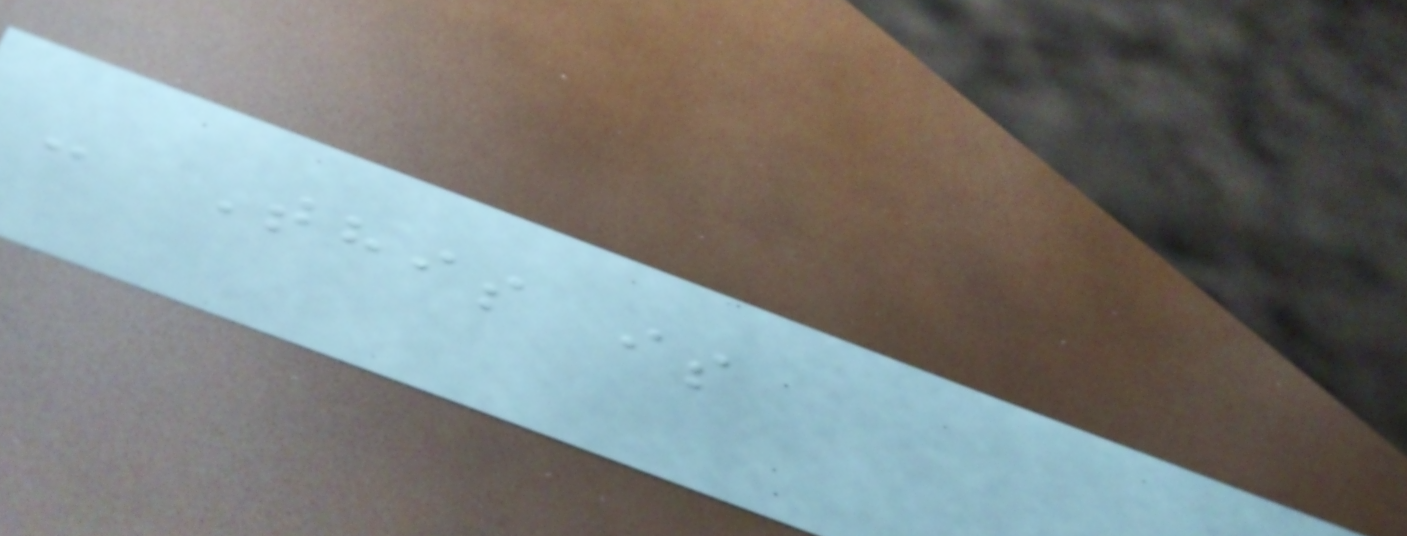- This is
